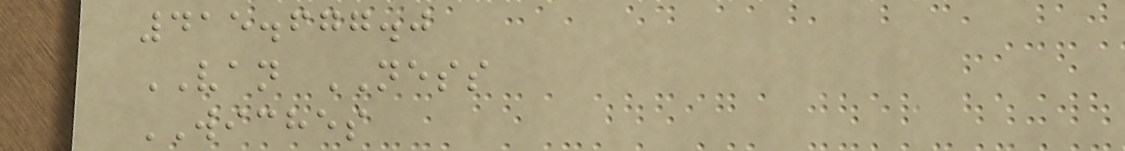415.677.0
VAN NESS
WICHES
